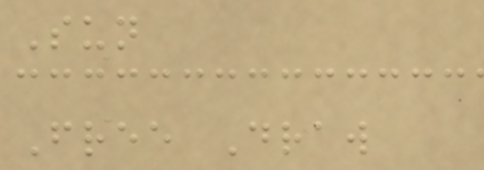Sun
Free Draw
